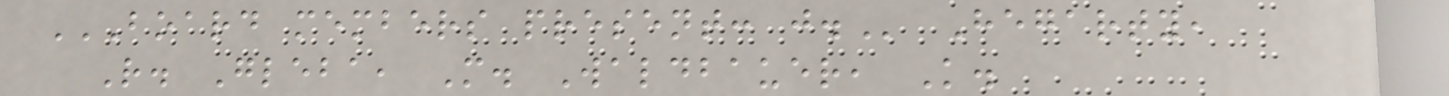BOARD MEMBERS PRESENT: J. Hegarty,
R. Gleba, M. Waldbauer, K.
